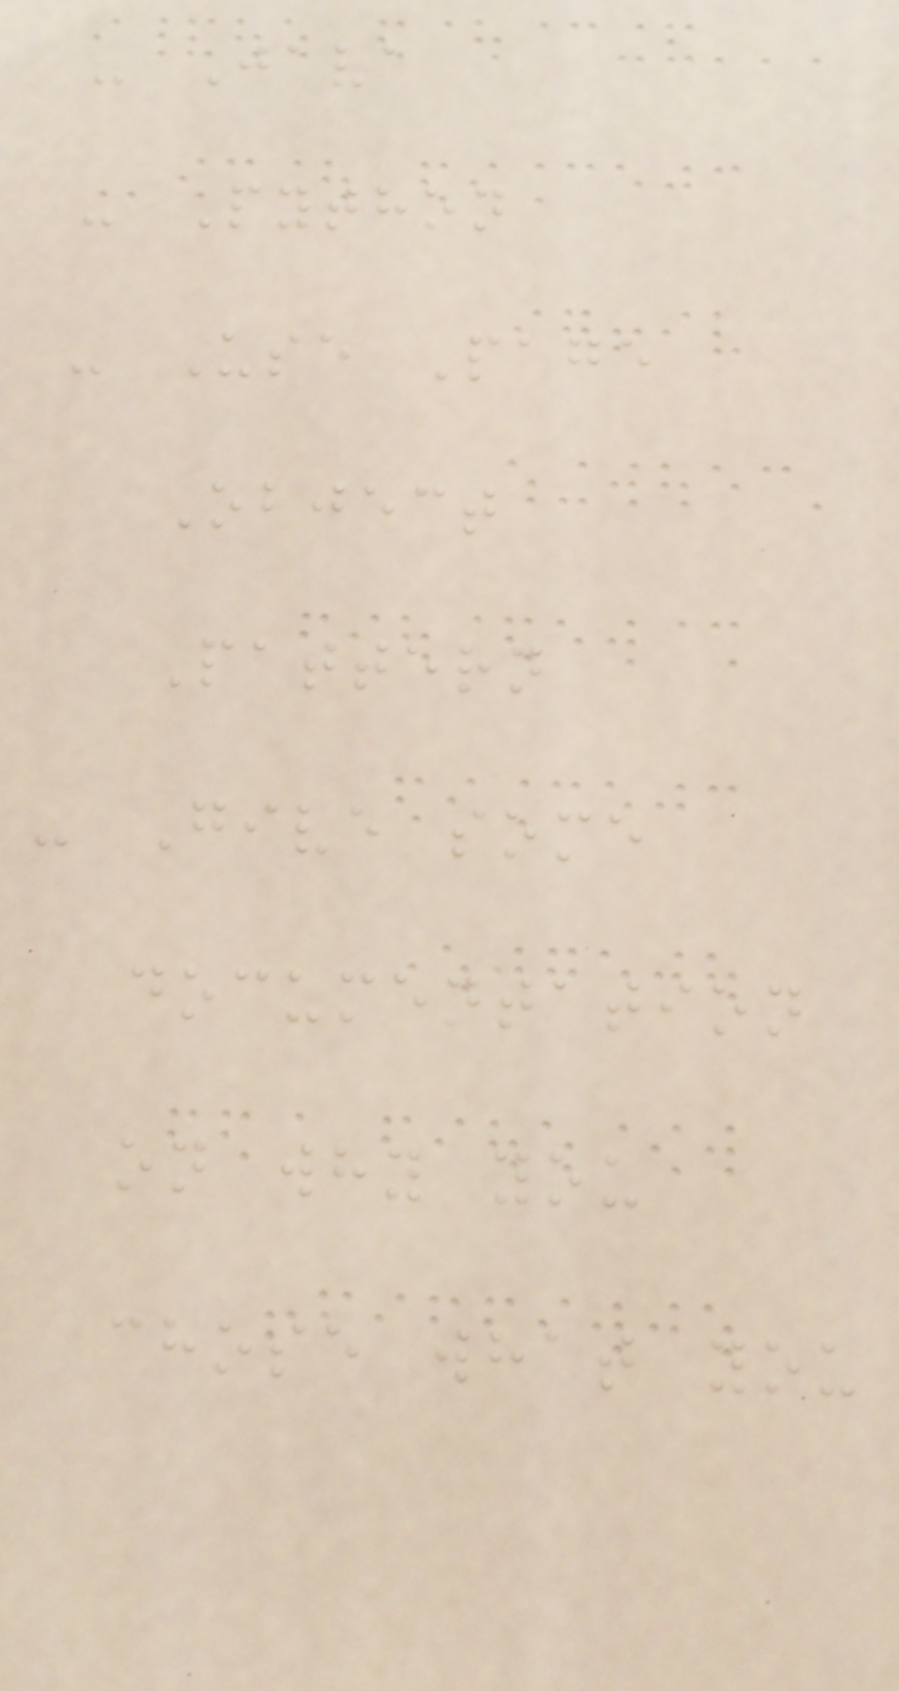- Java
- Python
- Use Page
Object
Pattern
- Give some
documentation
on why you
chose what you
